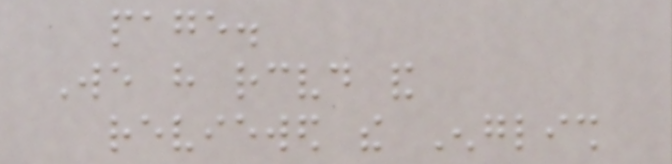page.
We have received and
reviewed the English
